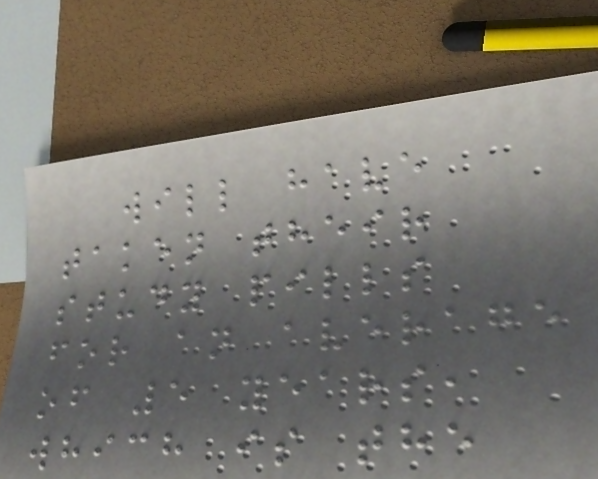will have
taken their
study pills
for an average
of 5 years,
which is the
